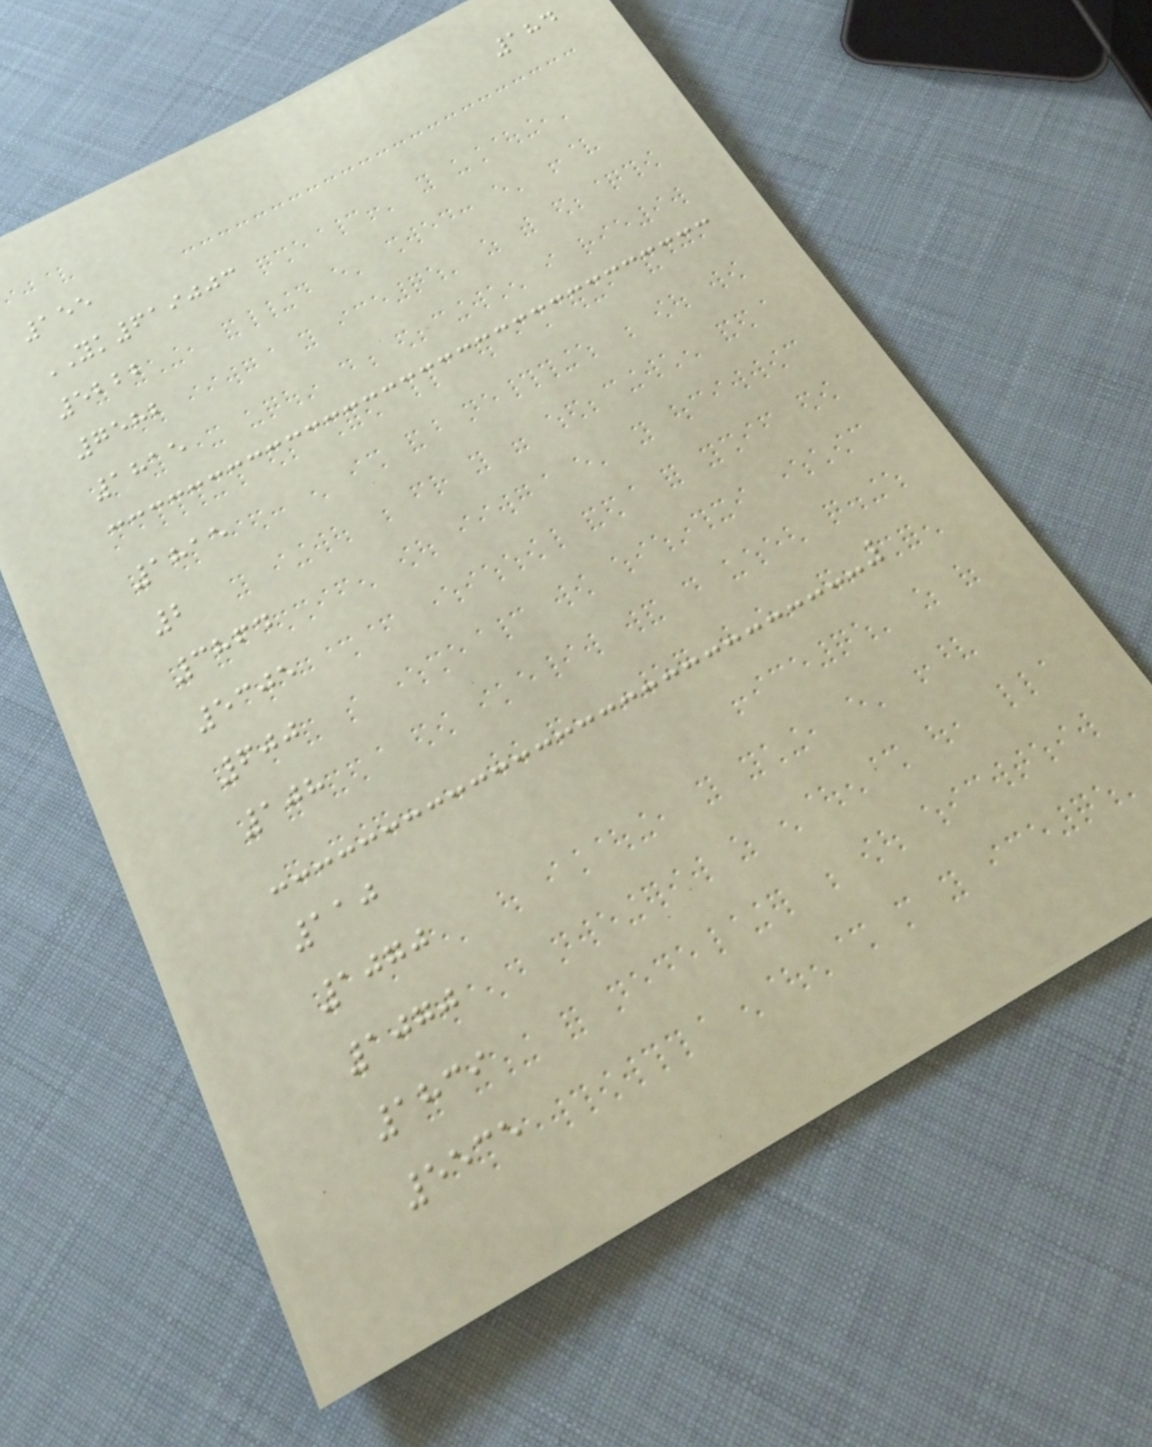184
155
YK619003
5222
7582
1815
1815
2
3864
5305
600
108
110
1070
1070
1839
5535
